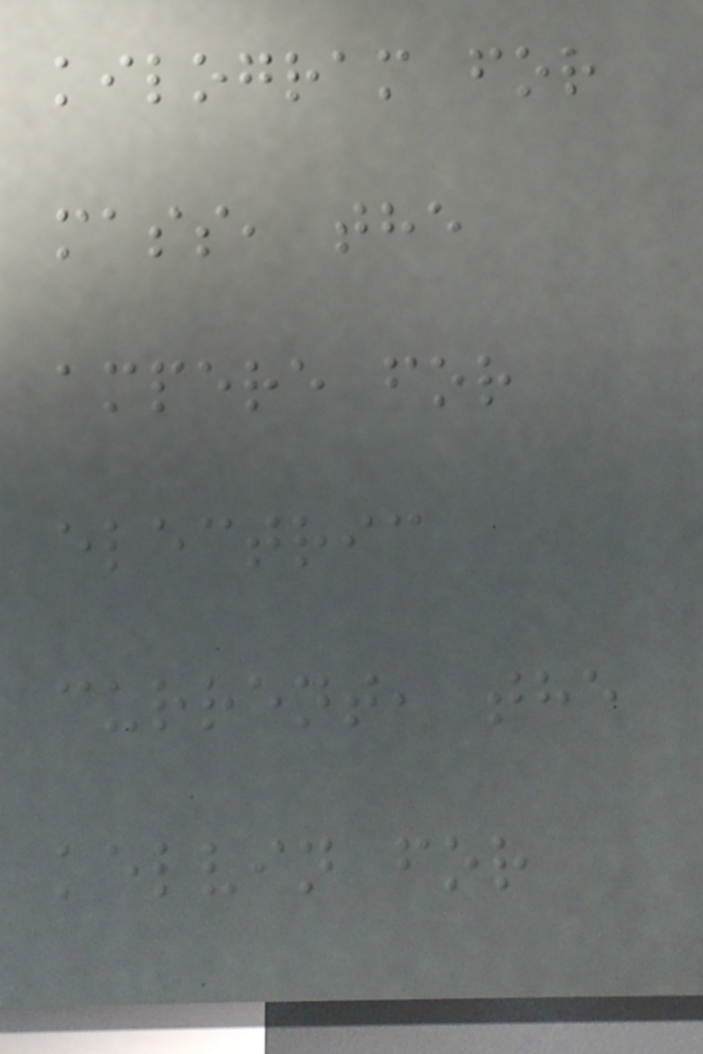kilogram for
mass, the
ampere for
electric
current, the
kelvin for
